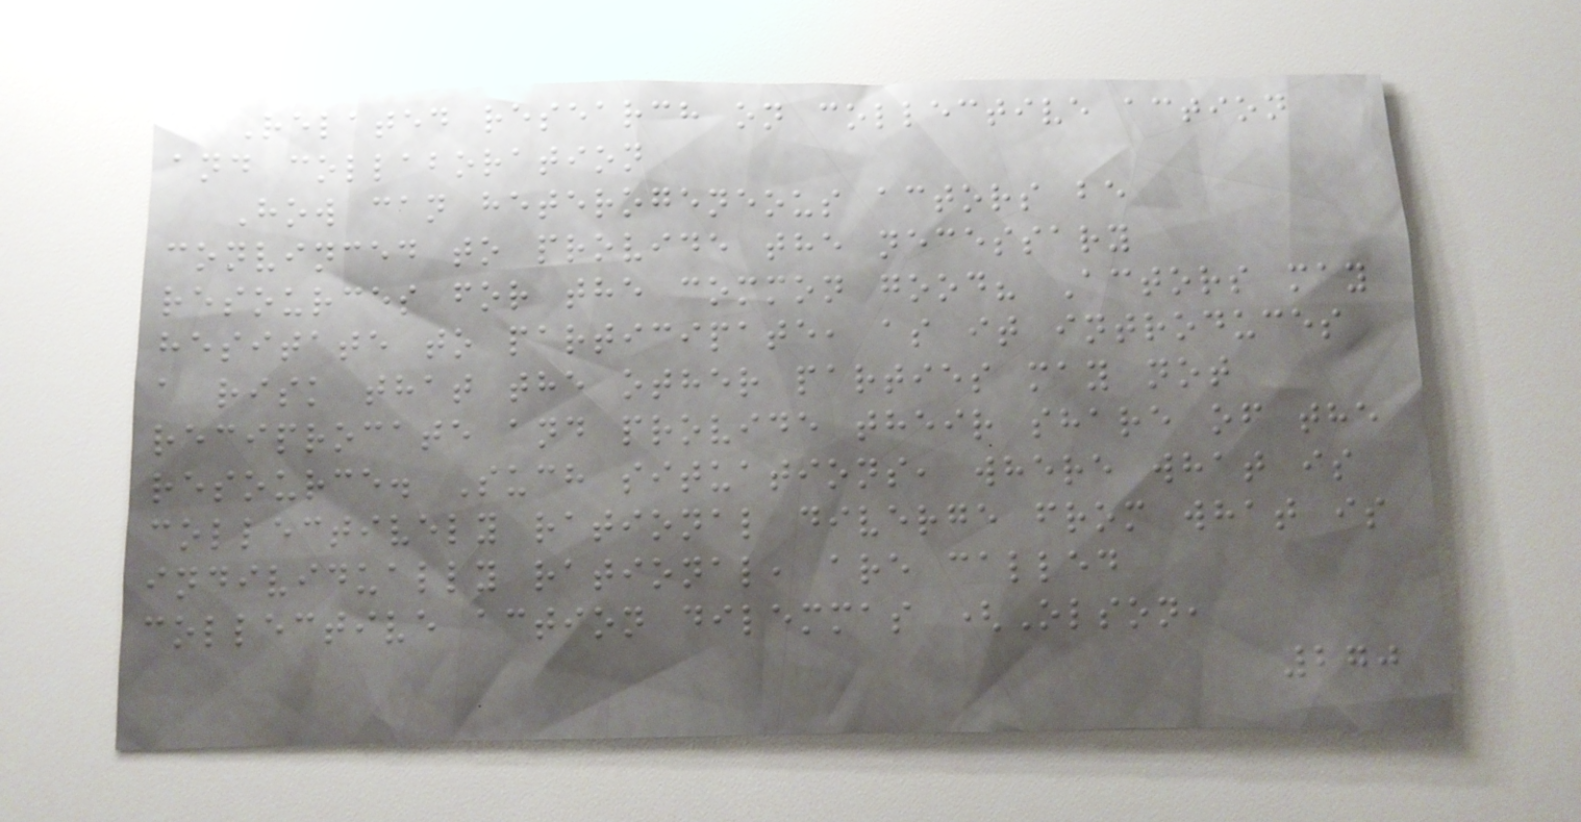Related research on collective action
and collaboration
How can heterogeneous actors be
convinced to provide the necessary
resources for the common good? Actors may
hesitate to participate, as it introduces
a risk that the other parties may not
reciprocate and provide their share of the
resource. Such situations, where what is
collectively rational diverge from what is
individually rational, are called
collective action dilemmas (Olson,
270
